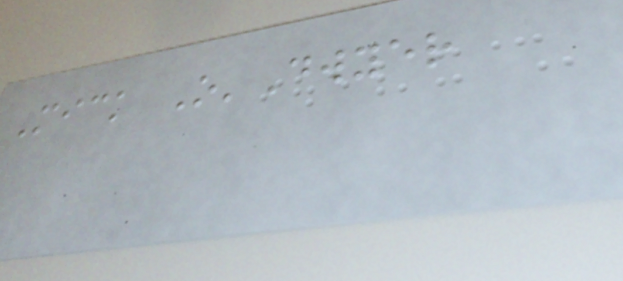Mick O'Dwyer
